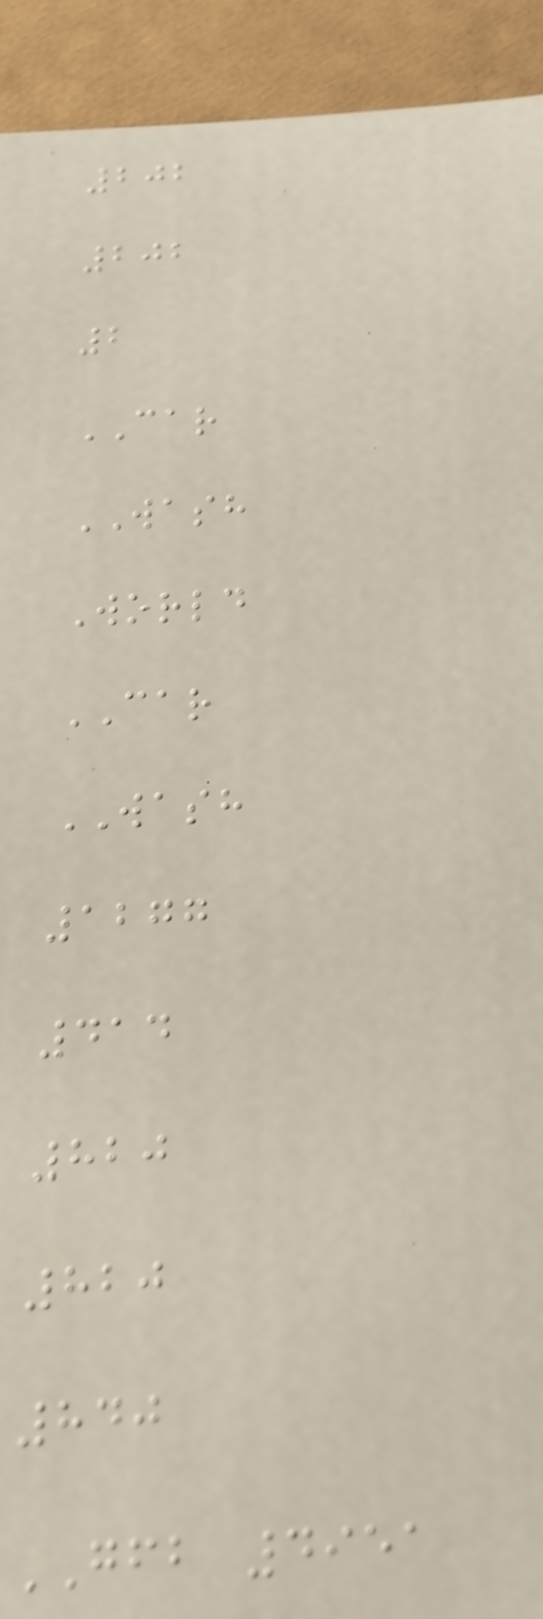202
202
2
CAR
WASH
World
CAR
WASH
1277
414
820
820
840
GFB 4951
